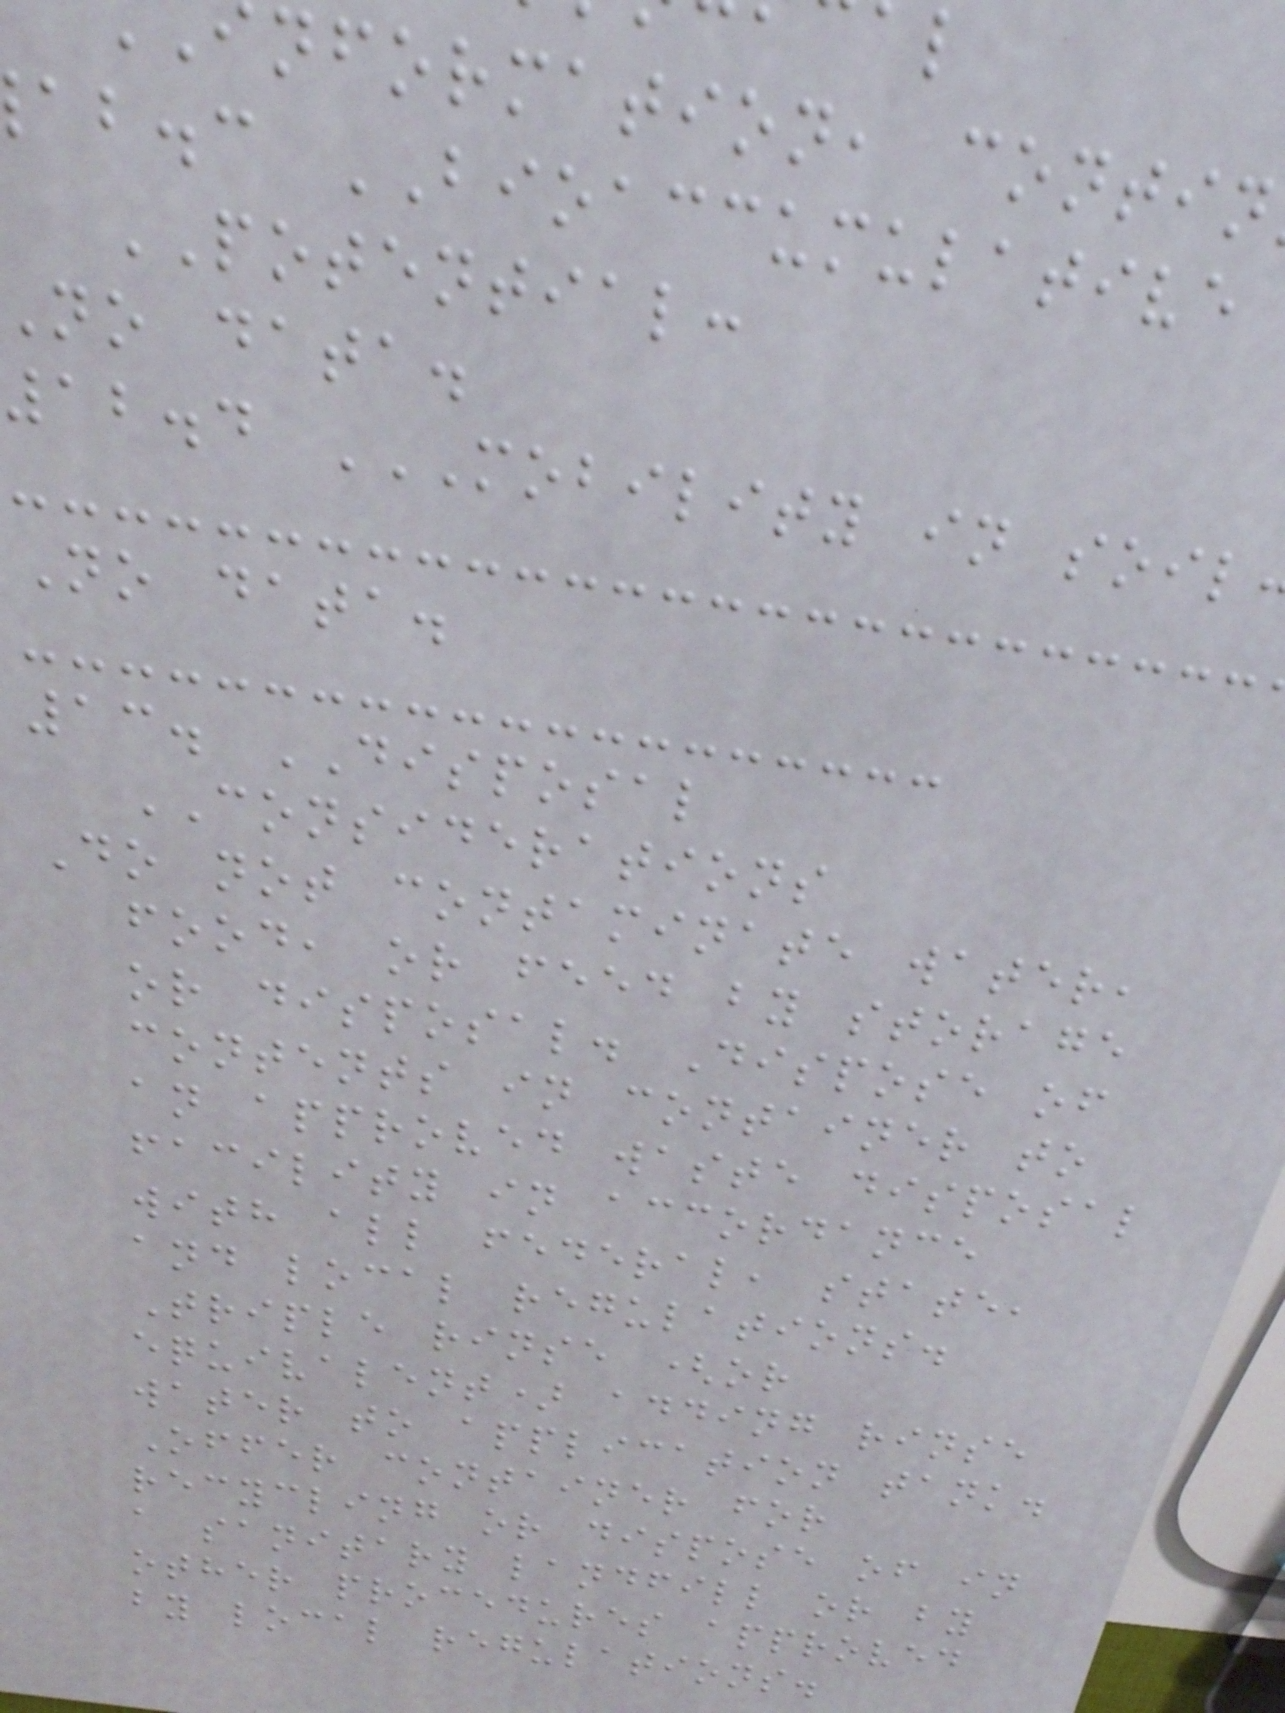nformation, contin
ab.c BIOACCUMULATIVE
POTENTIAL:
no data.
No data.
13. DISPOSAL
CONSIDERATIONS
Do not contaminate water,
food, or feed by storage
or disposal. Dispose of
contents in container to
an approved waste disposal
facility in accordance
with all federal, state,
and local regulations.
Triple rinse (or
equivalent) adding rinse
water to application tank.
Offer container for
recycling or dispose of in
a sanitary landfill or by
other procedures approved
by local regulations.
